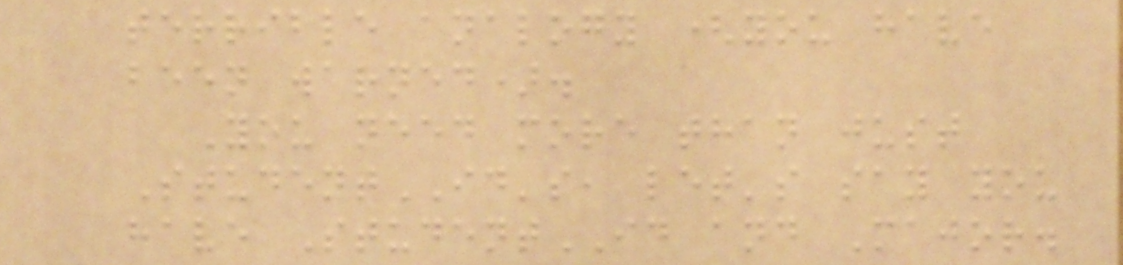terrible analogy (you have
been warned).
You need more than just
StudentID's, let's say you
have StudentID and Major.
